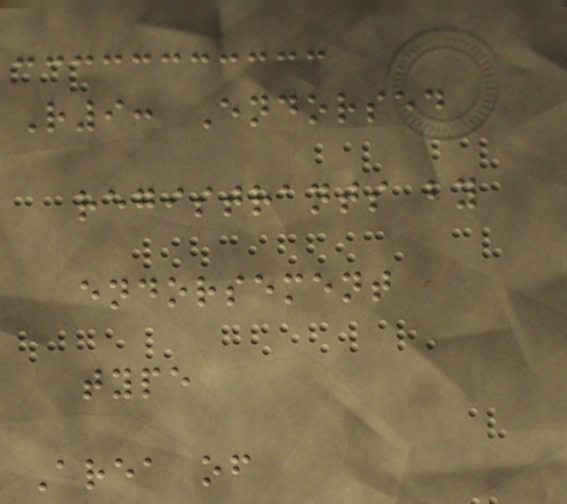R9: Endorsed
registrants by
endorsement
type
Area of
